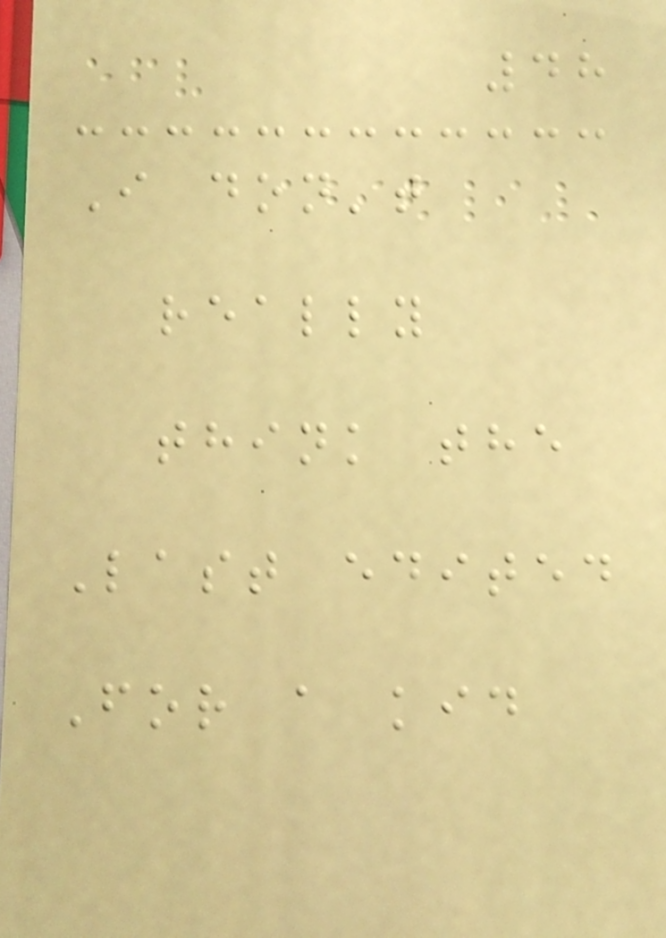48
I don't
really
think the
Last edited
For a kid
